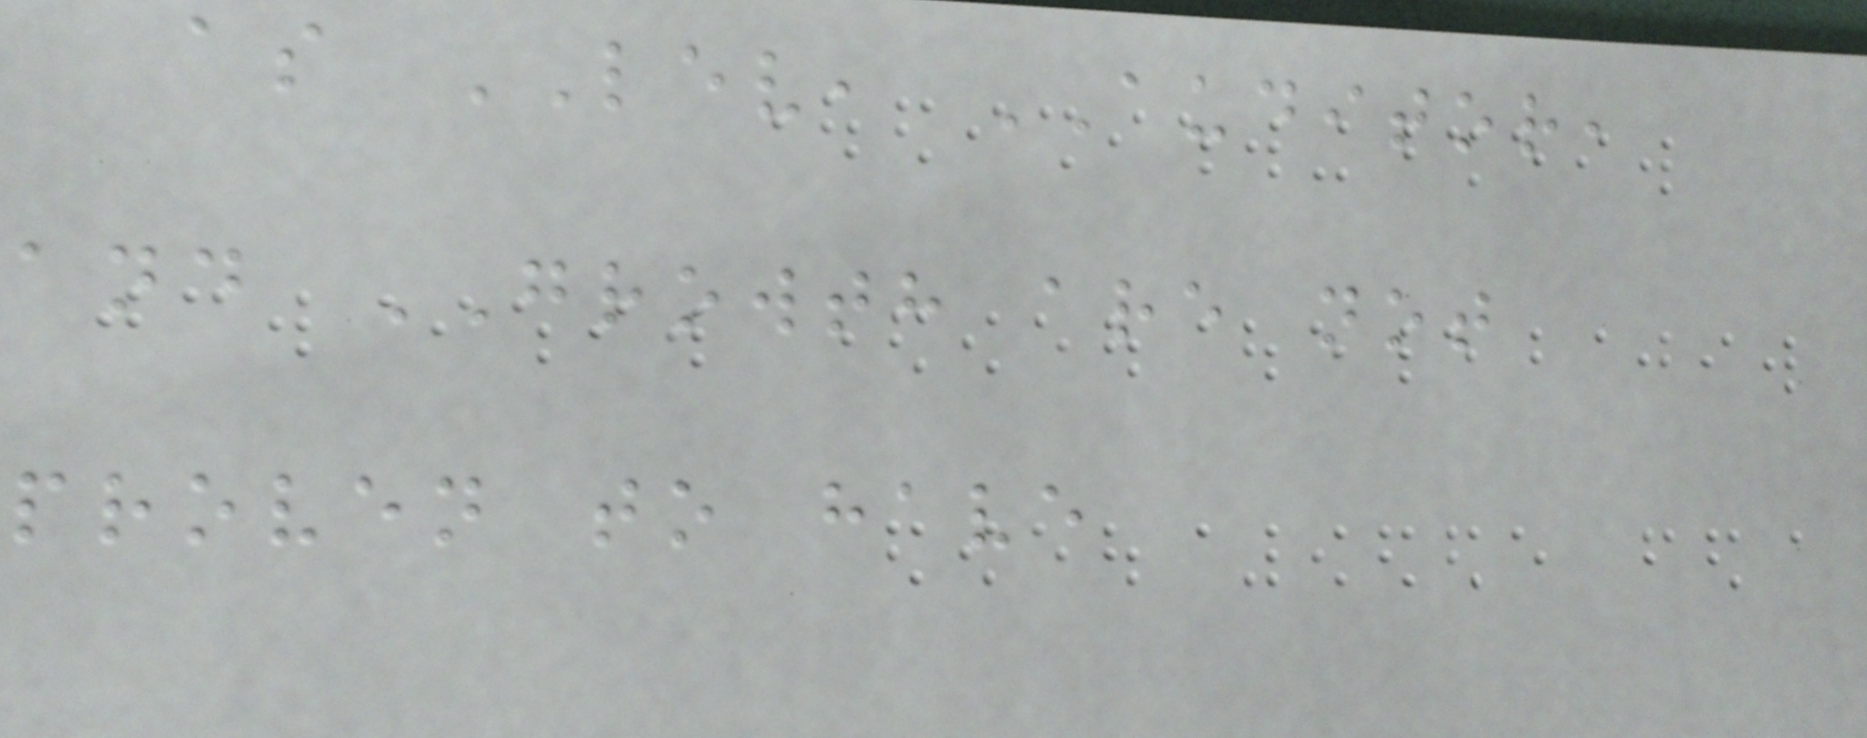as LEV, AUDITOR,
and GROWTH are not
proven to have
